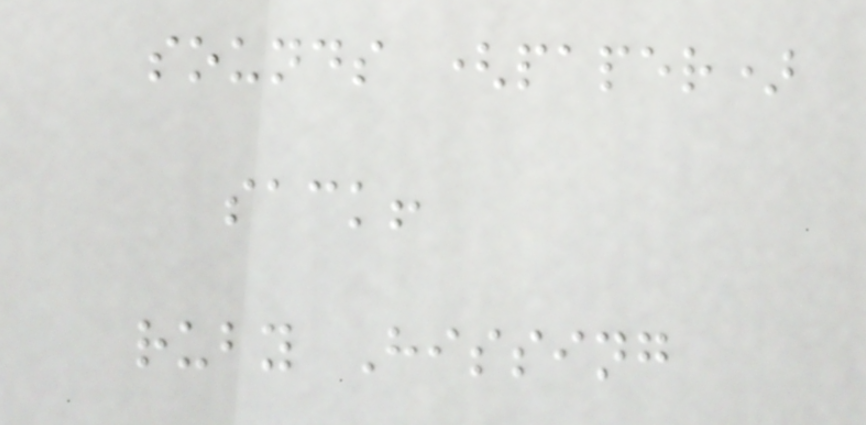sounds (paper)
sack!
ruby Hissing
